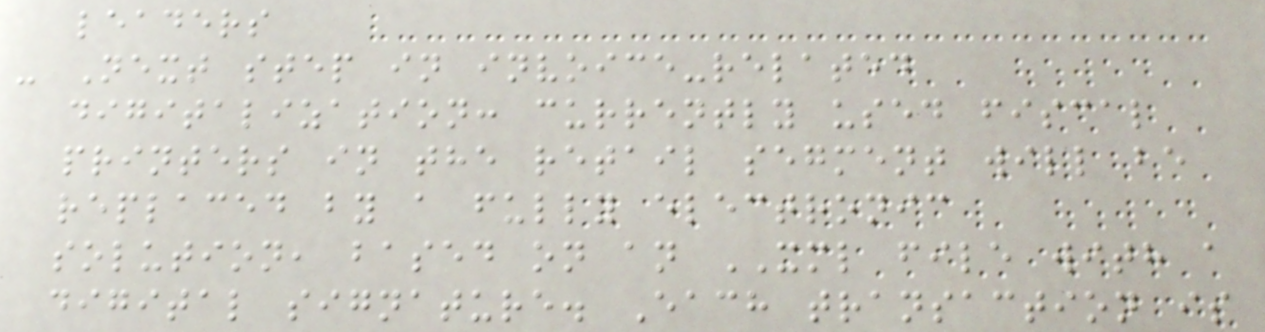leaders
- Next step in invoice-related
digitalization: currently used fiscal
printers in the retail segment will be
replaced by a fully electronic
solution, based on an XML file with a
digital signature. Each transaction is
